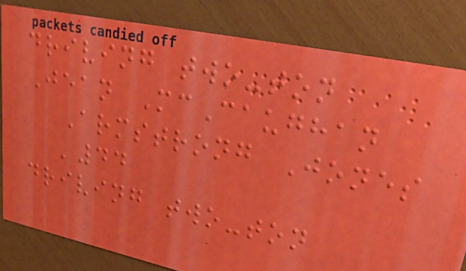driving two-ton
Jean McCaughan
Armstrong Jones
'44
driving two-ton
